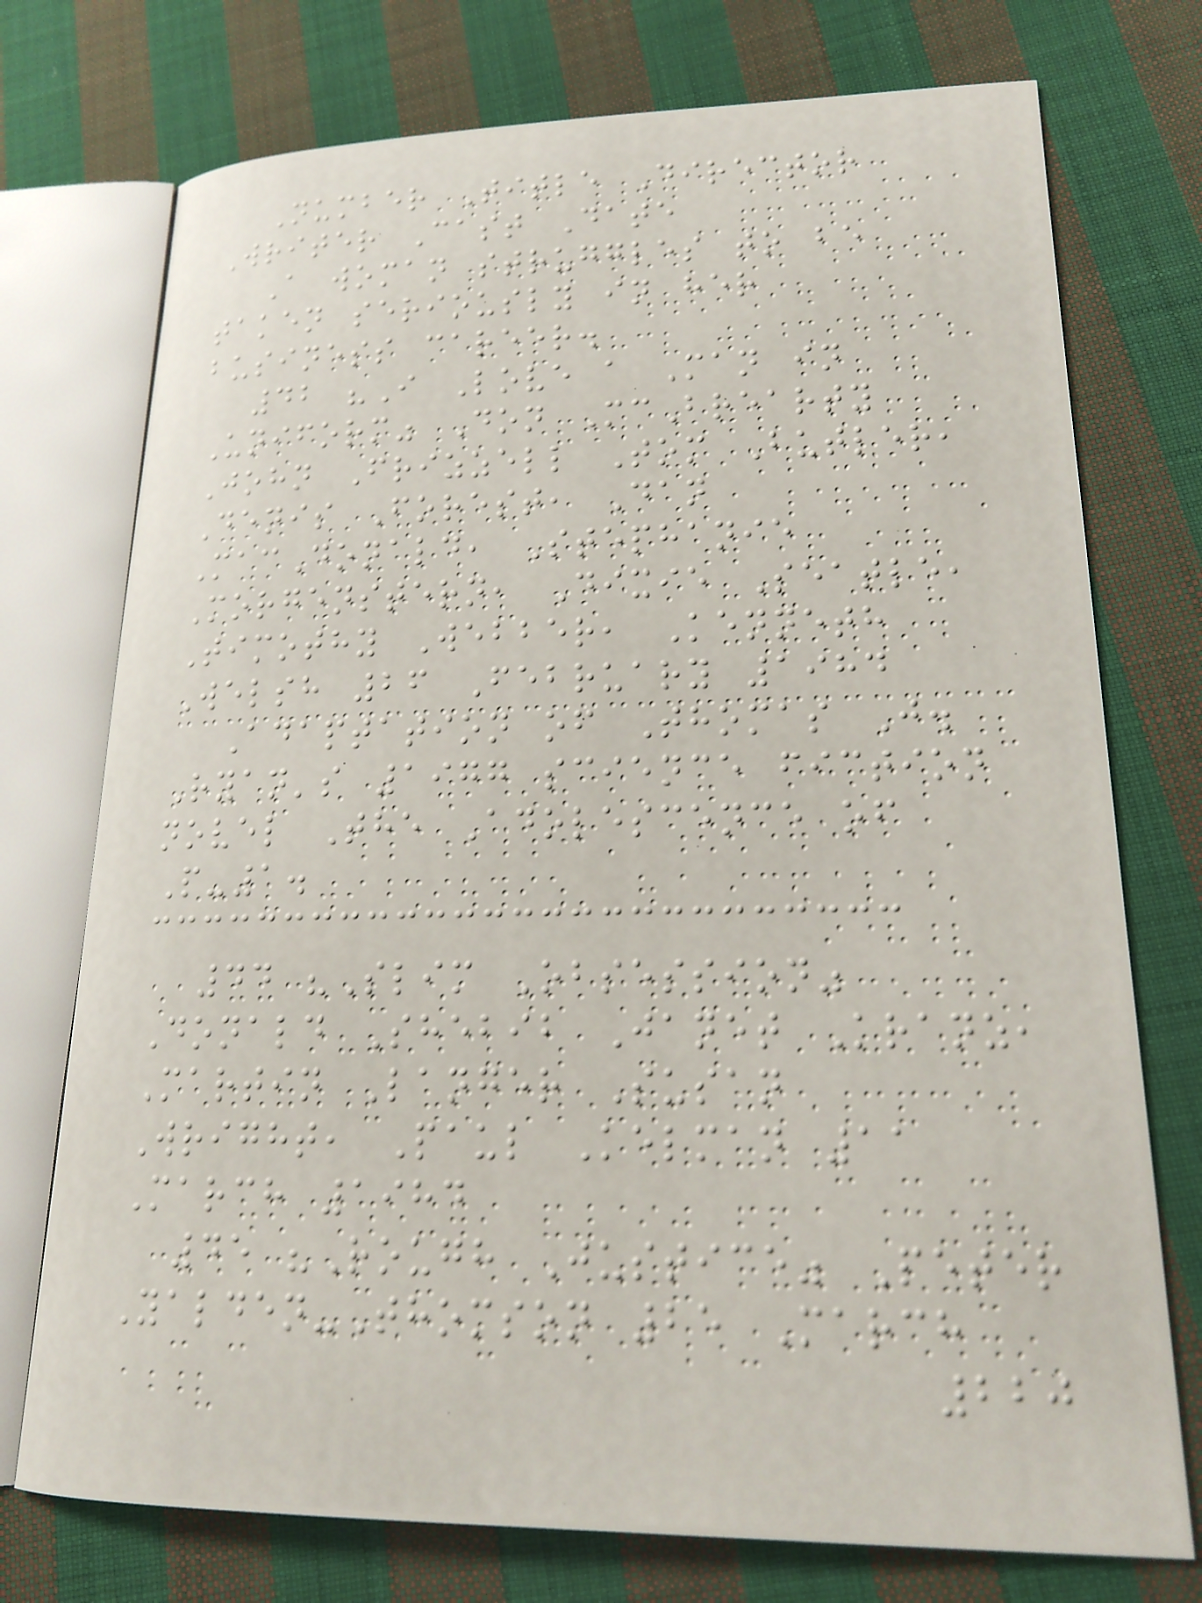Number Title Director
Writer Cast Date
A woman struggles to be
taken seriously in her
business career.
42 "I Love a Man in
Uniform" Don McBrearty
John Frizzell Tom Butler,
Denis Forest, Dan
MacDonald, Stephanie
Morgenstern, Dixie Seatle,
Timothy Webber, Kenneth
Welsh 26 February 1984
Adaptation of Thomas J.
Ryan's 1977 science fiction
novel The Adolescence of
P-1.
44 "Slim Obsession"
Donald Shebib Janet Kranz,
Martin Langer Susan
Wright, Paul Kelman 11
March 1984
45 "Rough Justice" Peter
Yalden-Thomson 25 March
220
